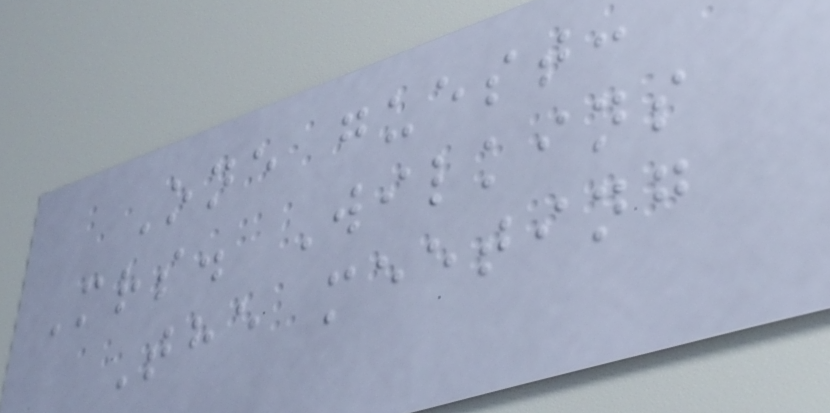One guest:
Mrs. Wilkins
The meeting
